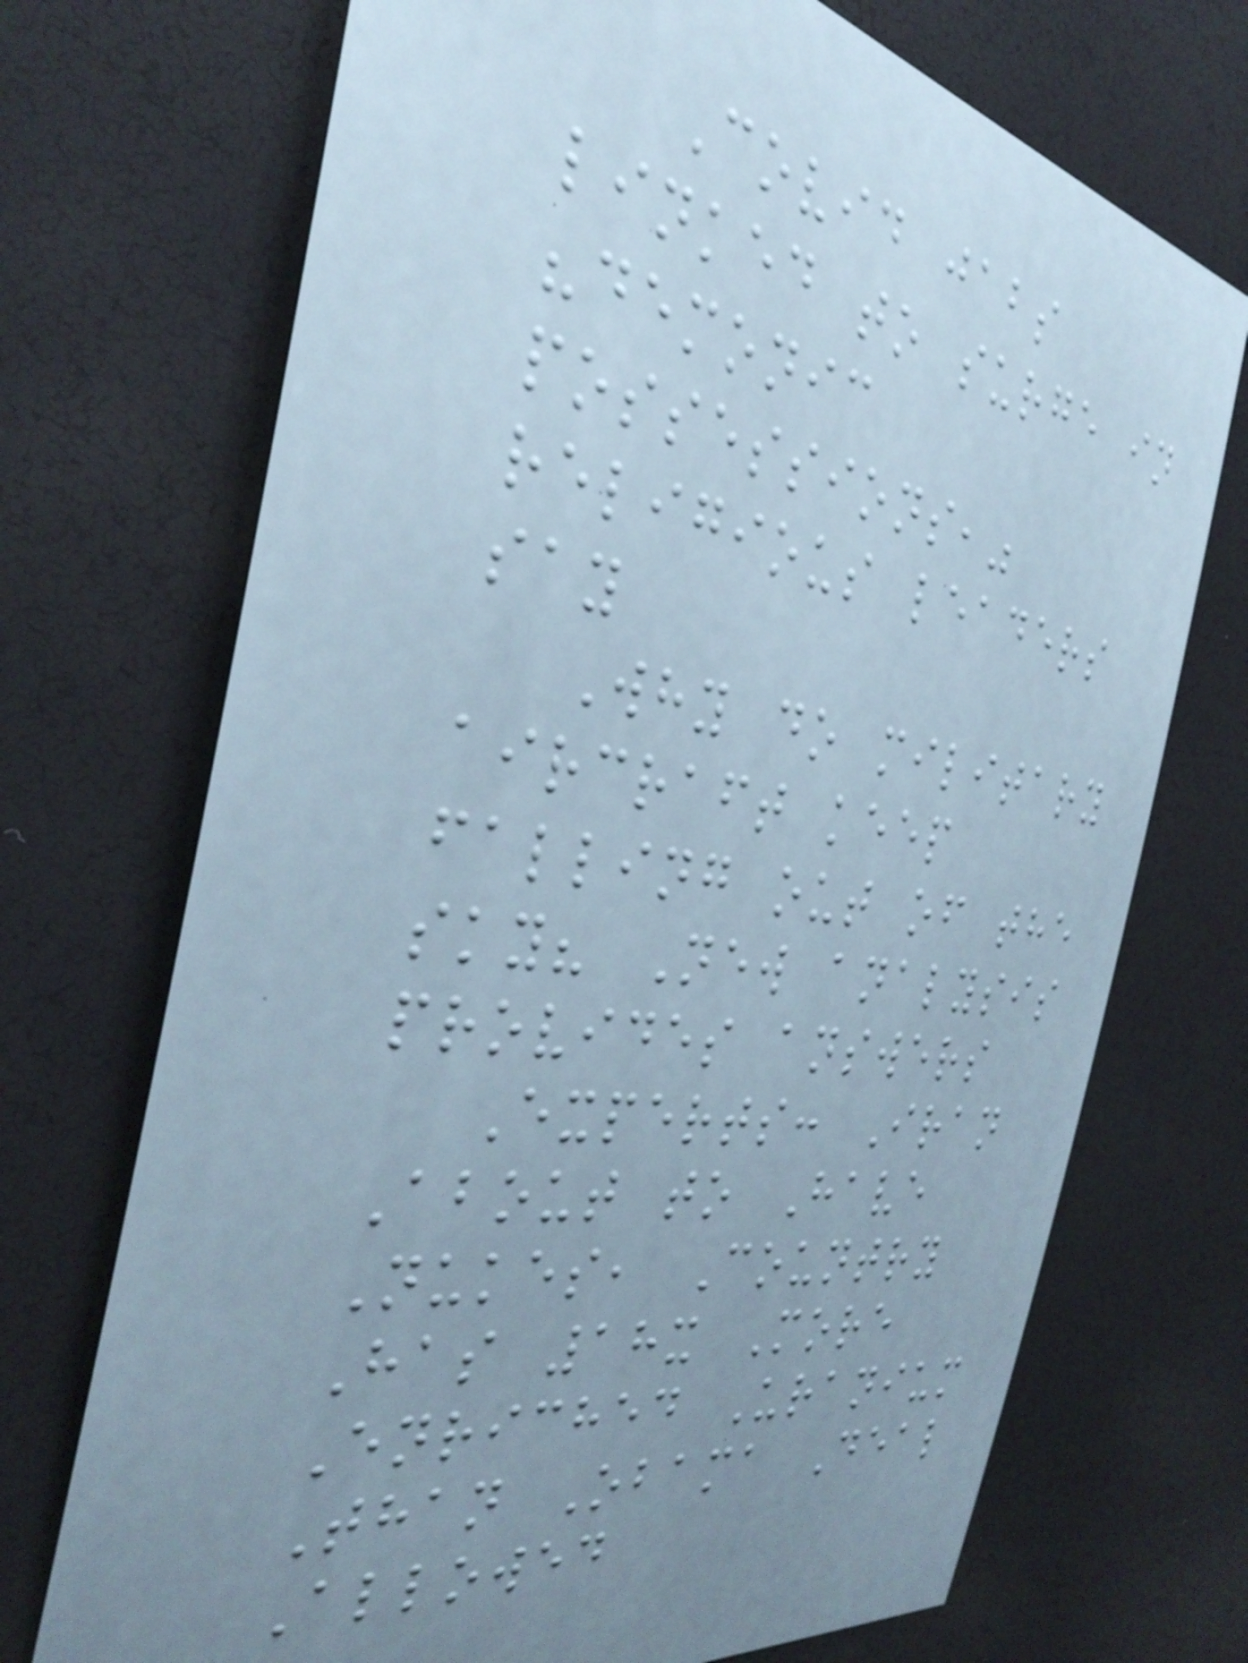Covid jabs
linked to surge in
"demonic
possessions,"
religious leaders
say
Why do military
aircraft keep
falling out of the
sky? New analysis
provides answers
Experts: Iran
About to Have
Nukes, Country
Has 18x More
Enriched Uranium
Than Obama Deal
Allowed
